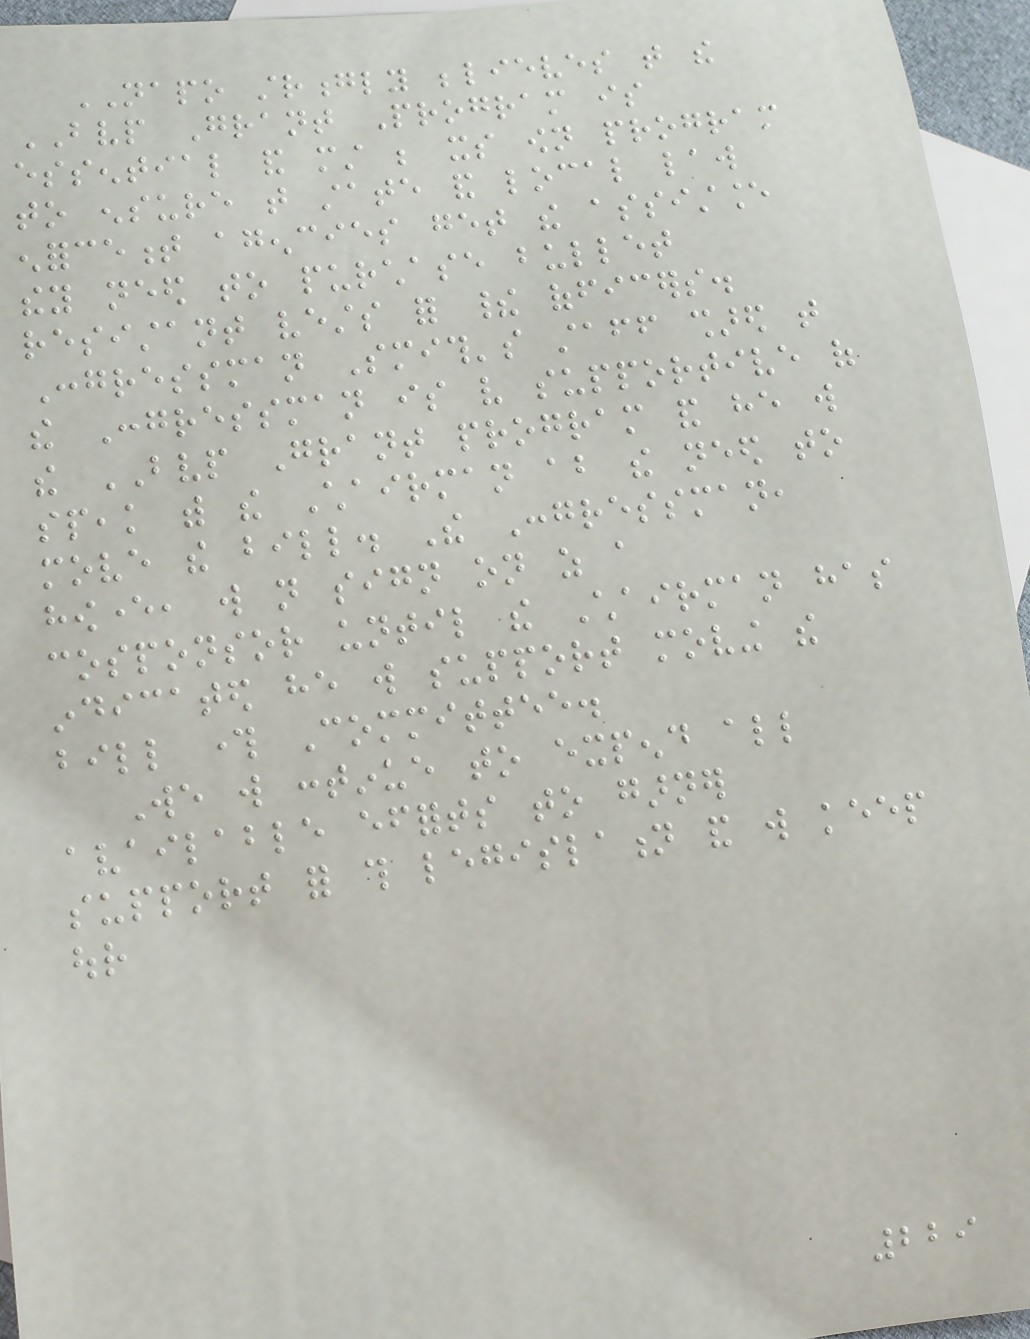NAPO strongly believes that the
BVP Grant Program is
essential and must be its own program
to ensure that state and local law
enforcement agencies get the assistance
they need to purchase bullet
resistant vests for their officers.
Congressman Smith's staff shared that
the Congressman is very supportive of
the BVP Grant program and he will
speak with the Chairman about the need to
move the bill. The Congressman,
however, will not sign on as a
cosponsor until the Chairman has
indicated he will support moving the
bill through Committee.
We will continue to expend all
available efforts to garner
support for this legislation and will keep
our
229
